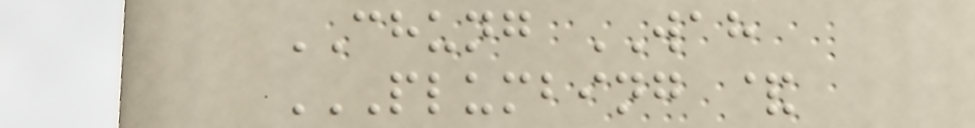CHUNG WAH
PLUMBING &
